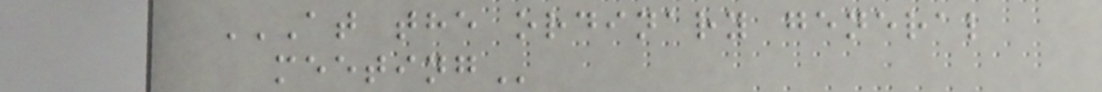AT THE ORDINARY GENERAL
MEETING
